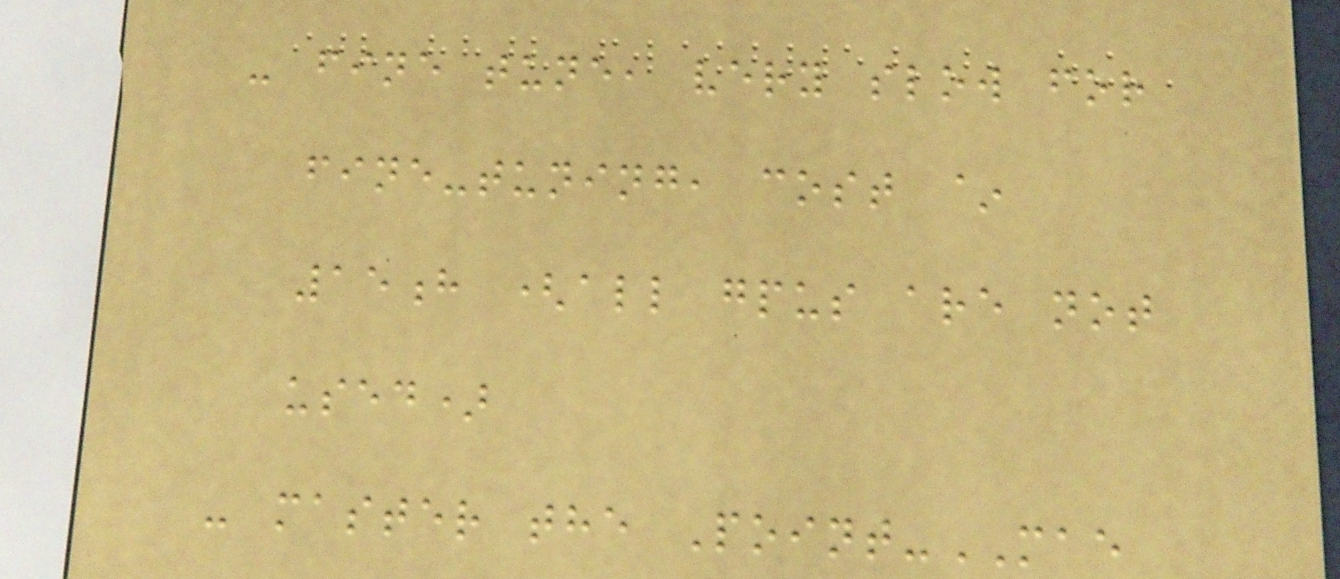- fine tune, very slow for
fine-tuning, cost ~
15h (all gpus are not
used)
- master the Point-MAE
